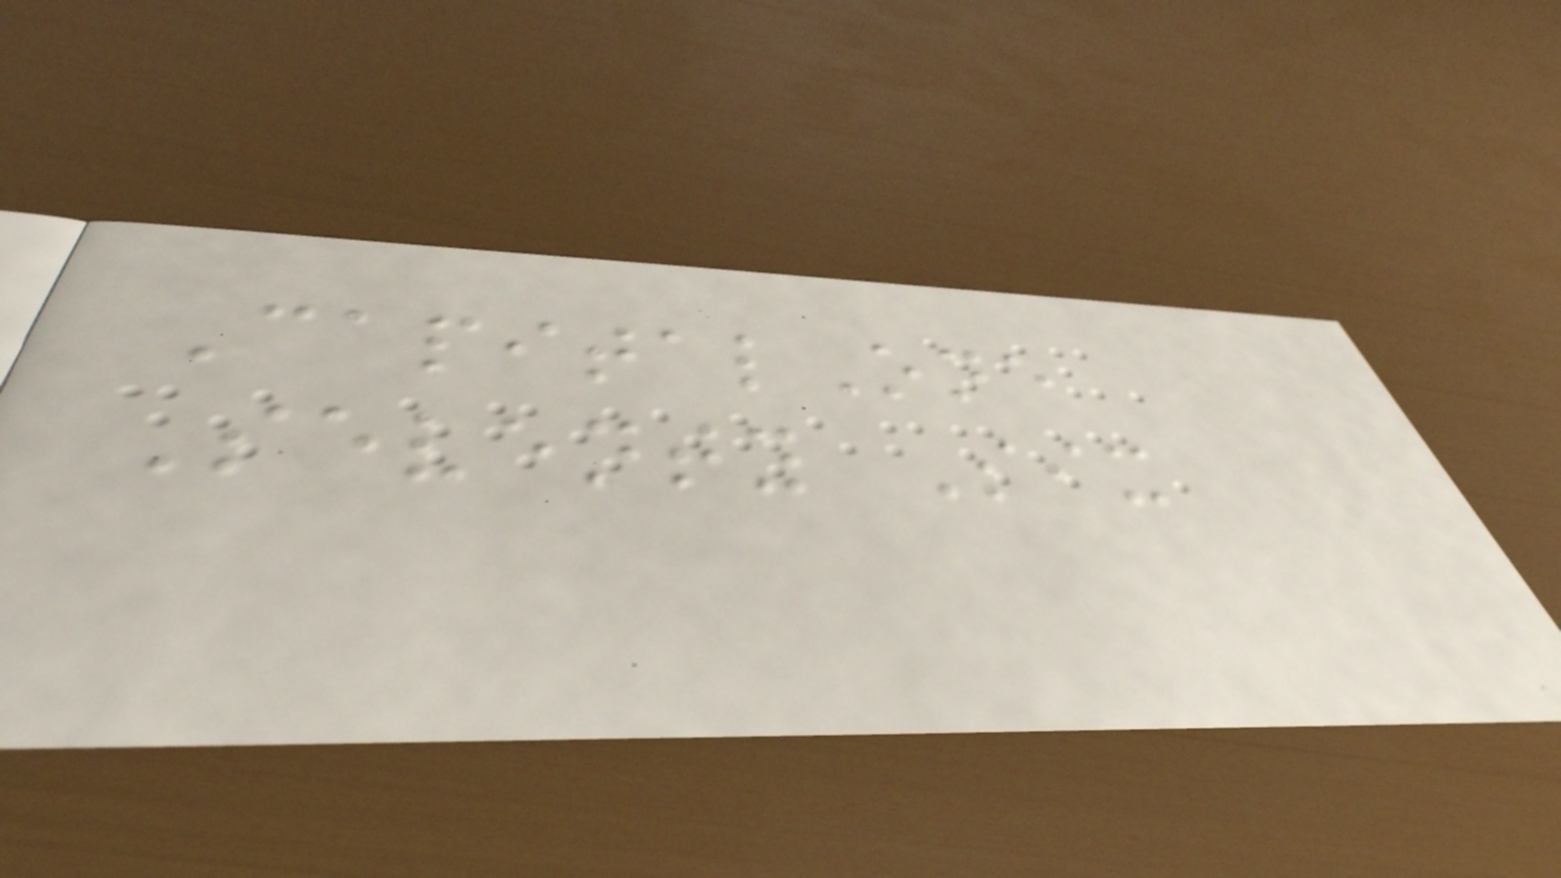CapitalOne
Seventy Six
